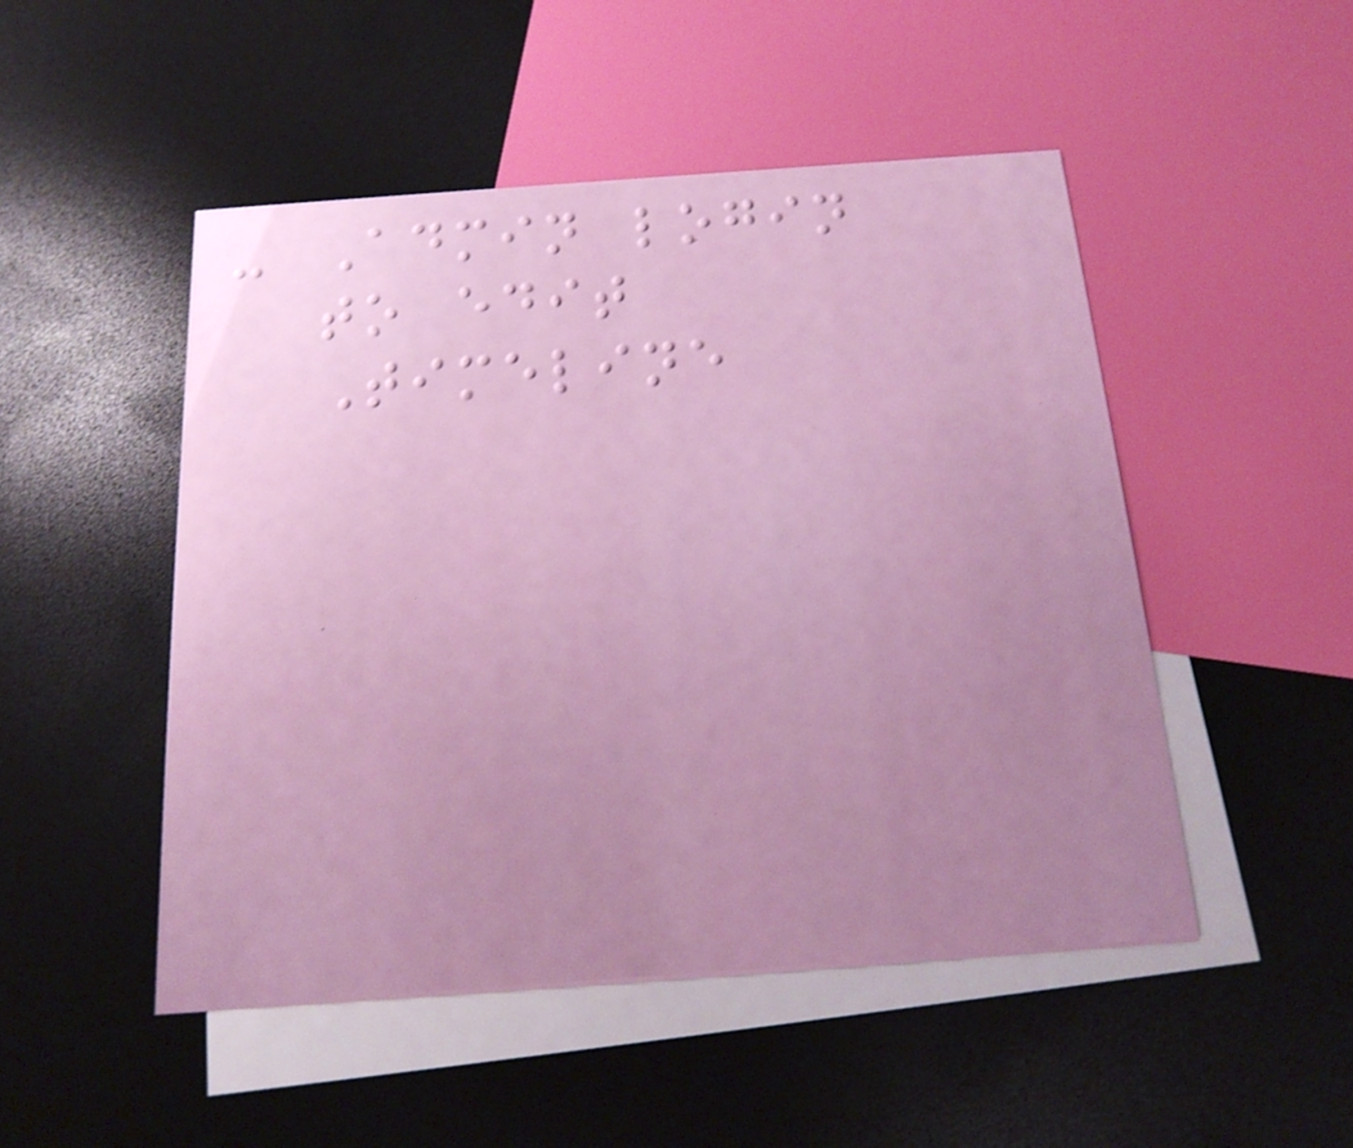- Admin login
to edit
Timeline
